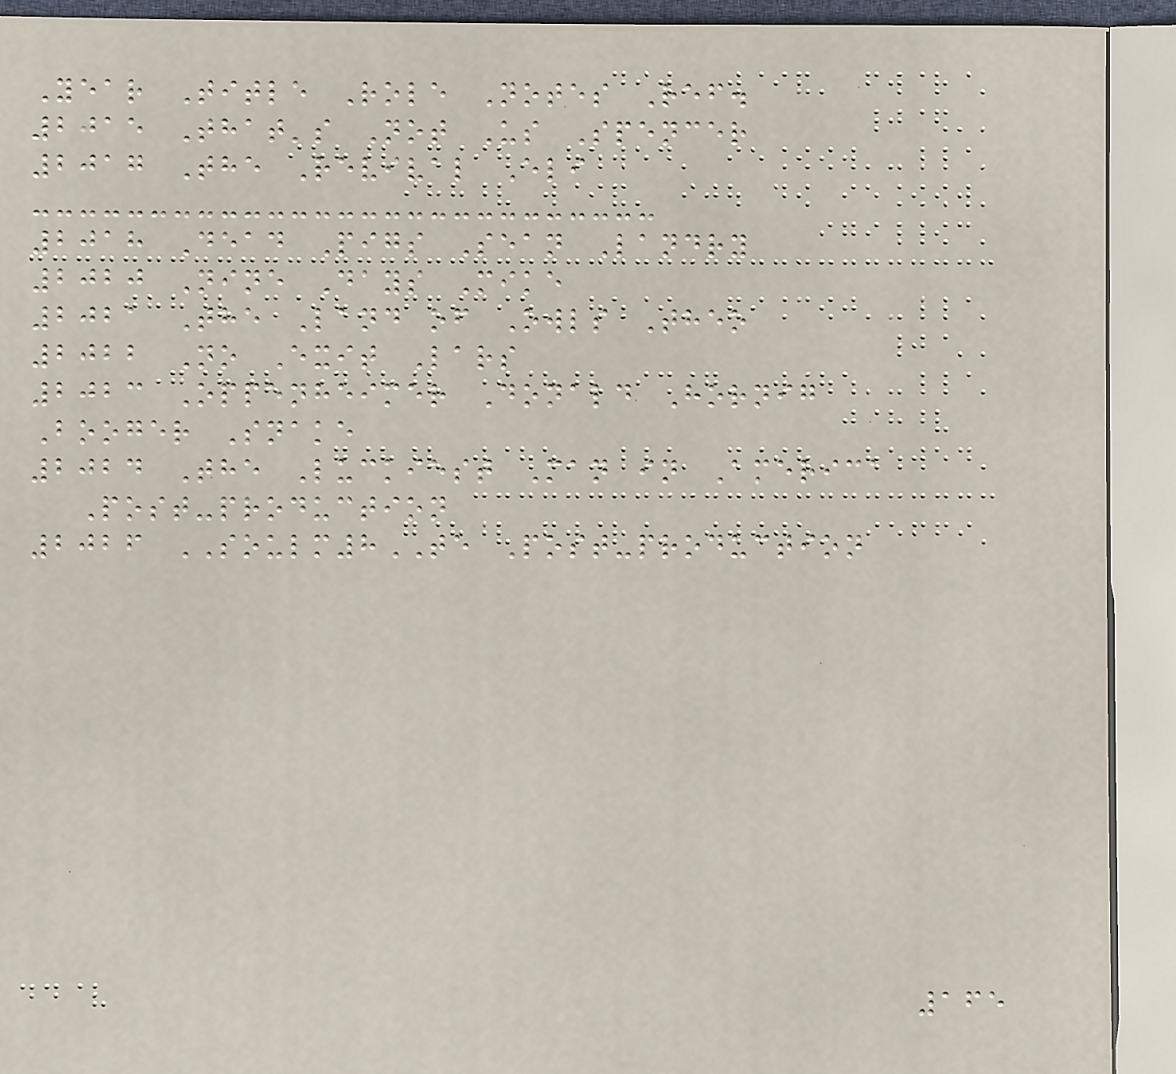Year Title Role Notes Ref.
2015 That's Not Us Spencer
2017 The Revival Eli
2018 Dead Pigs Sean Landry
2020 Nine Days Mike
2021 The Land of Owls Theo
2022 No Exit Lars
2023 Oppenheimer Donald Hornig
Booger Snake
2024 The Luckiest Man in America
Post-production
2026 SOULM8TE Post-production
165
